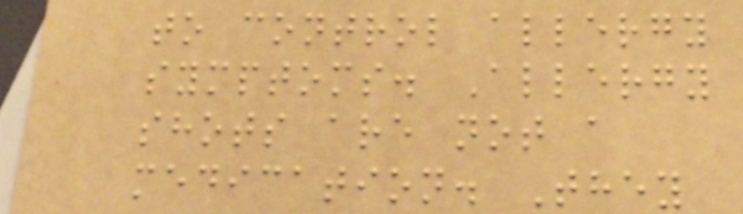to control allergy
symptoms. Allergy
shots are not a
medication. They
